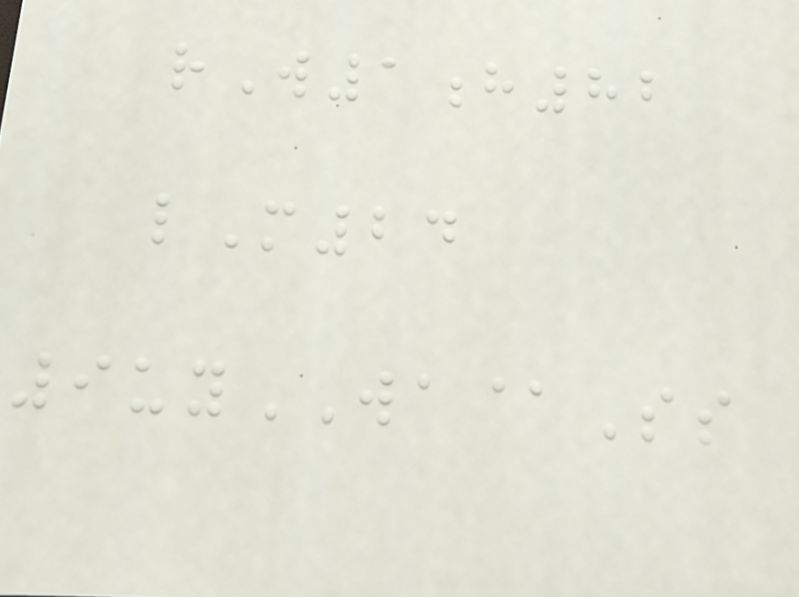rW1h82
lM24
9uyWA@Ss
